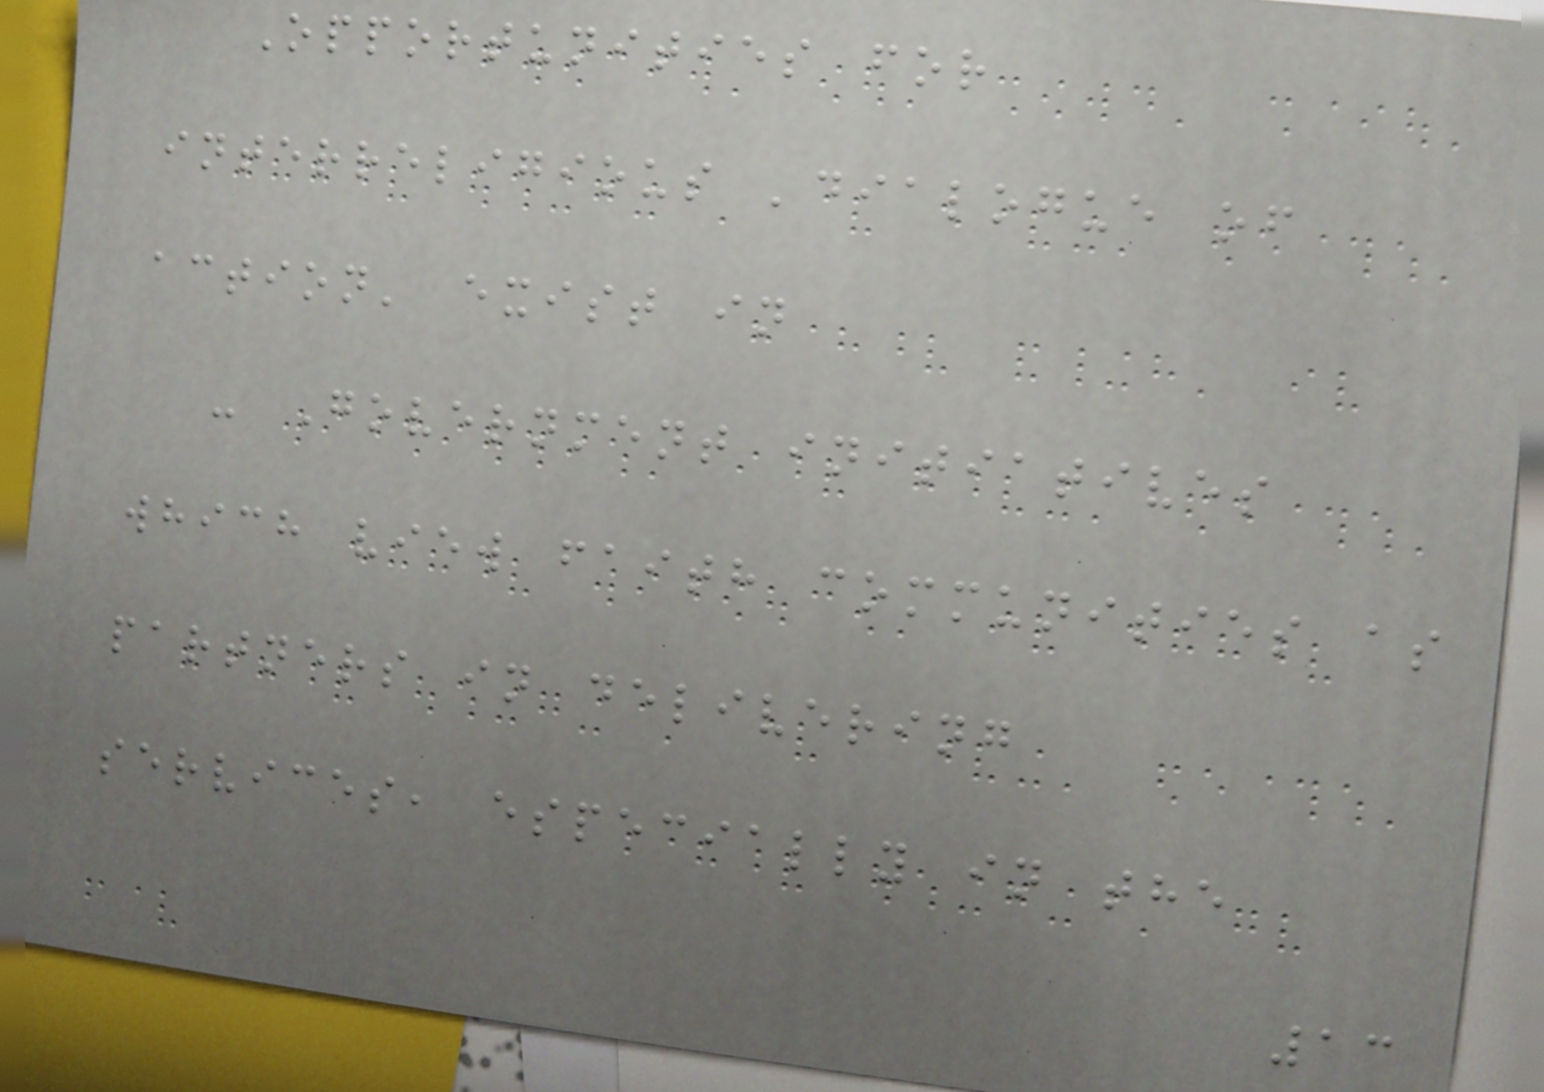Opportunities for
interreligious 'dialogue of
action' exist in
- Government initiatives
which view faith communities as
partners in delivering
services, especially in the
13
